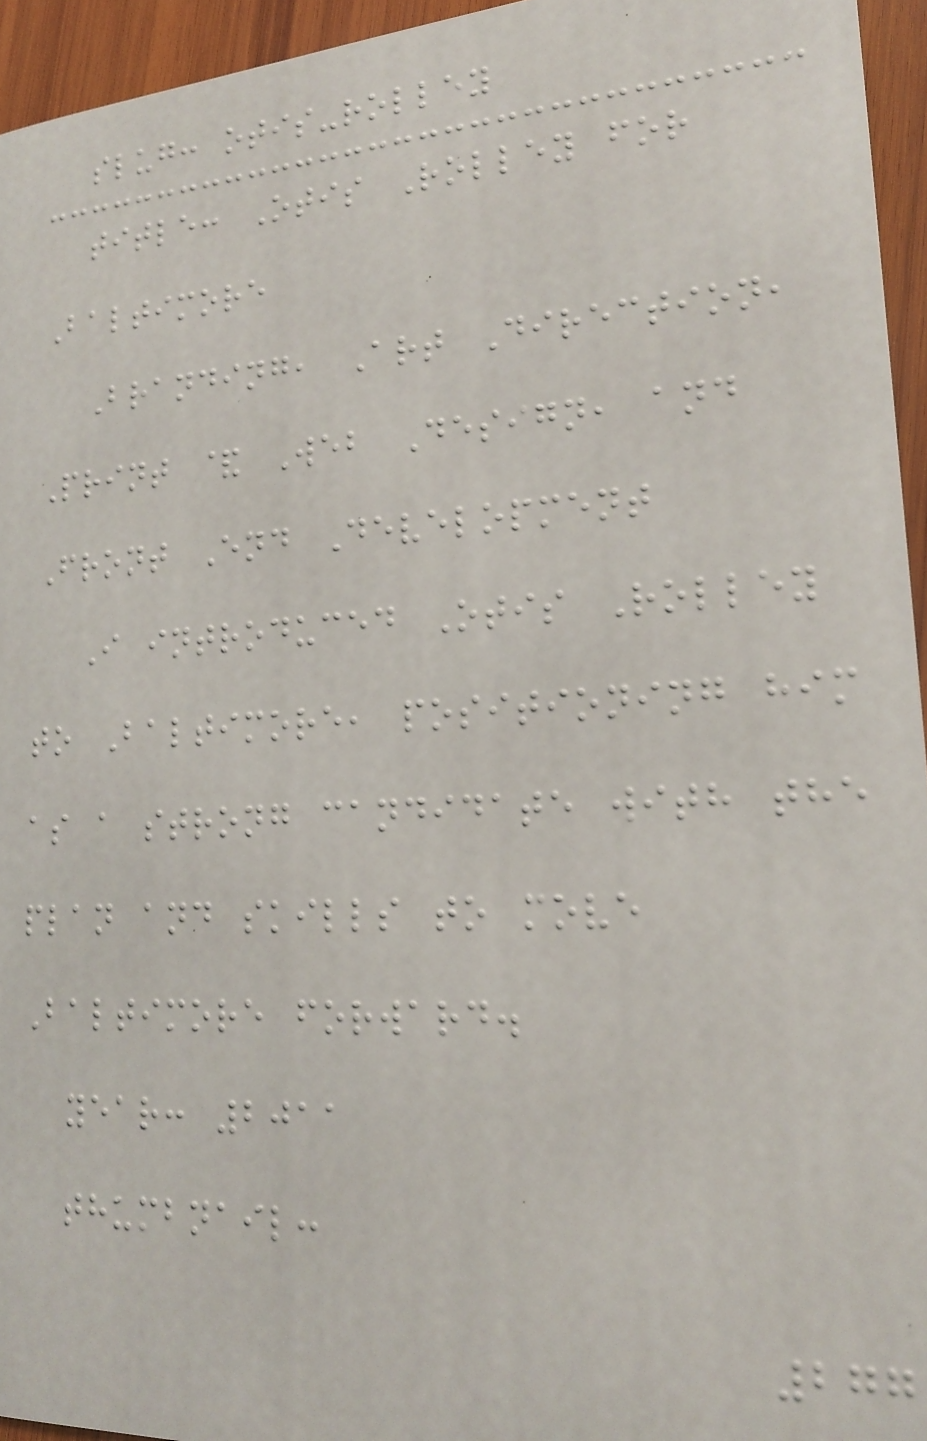slug: otis-rolley
title: Otis Rolley for
Baltimore
Branding, Art Direction,
Print & Web Design, and
Front End Development
I introduced Otis Rolley
to Baltimore, positioning him
as a strong candidate with the
plan and skills to move
Baltimore forward.
year: 2011
thumbnail:
277
